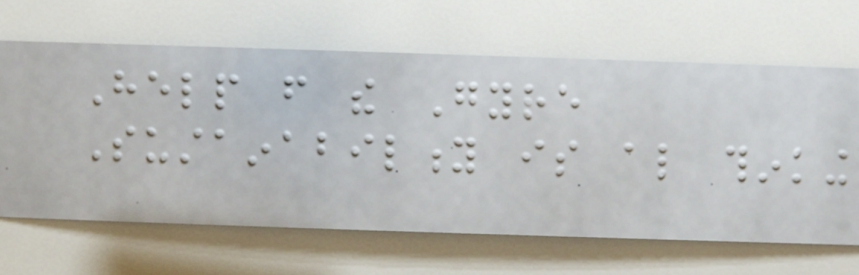Help from the Gyre
Sustainability is also thinking
